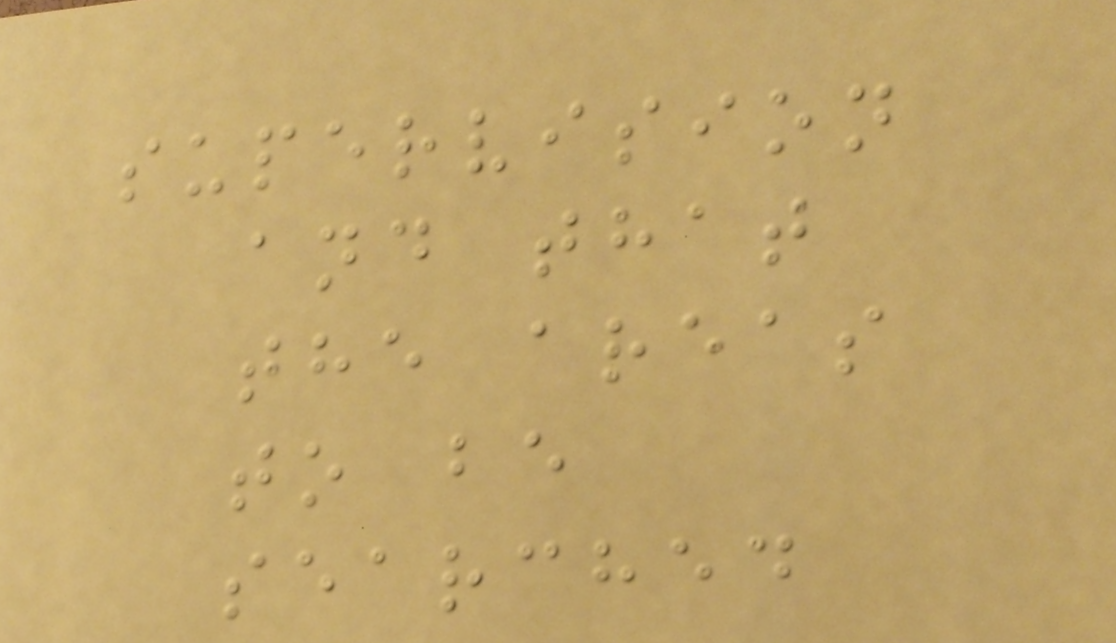supervision
and that
the areas
to be
searched
